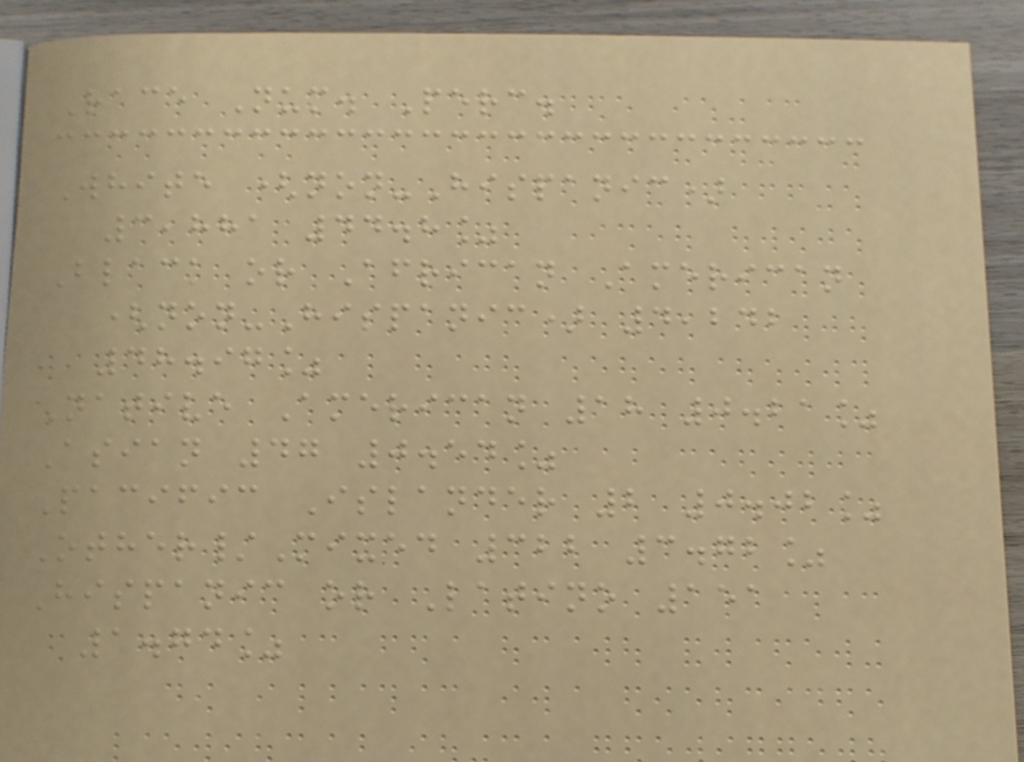Race Num. Perc.
White (non-Hispanic)
3,881 44.8%
Black or African American
(non-Hispanic) 4,242
48.97%
Native American 18 0.21%
Asian 47 0.54%
Pacific Islander 2 0.02%
Other/Mixed 322 3.72%
Hispanic or Latino 151
1.74%
